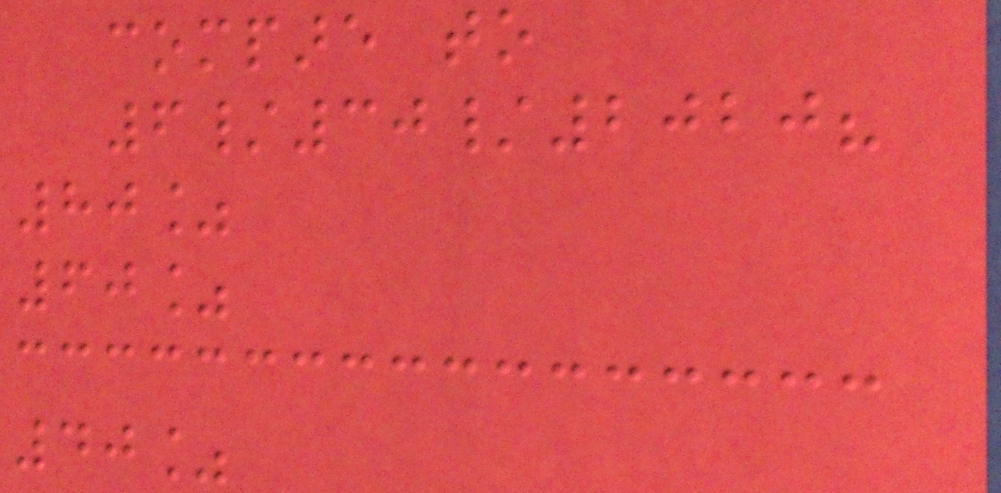compare to
6/30/2020?
80%
60%
40%
